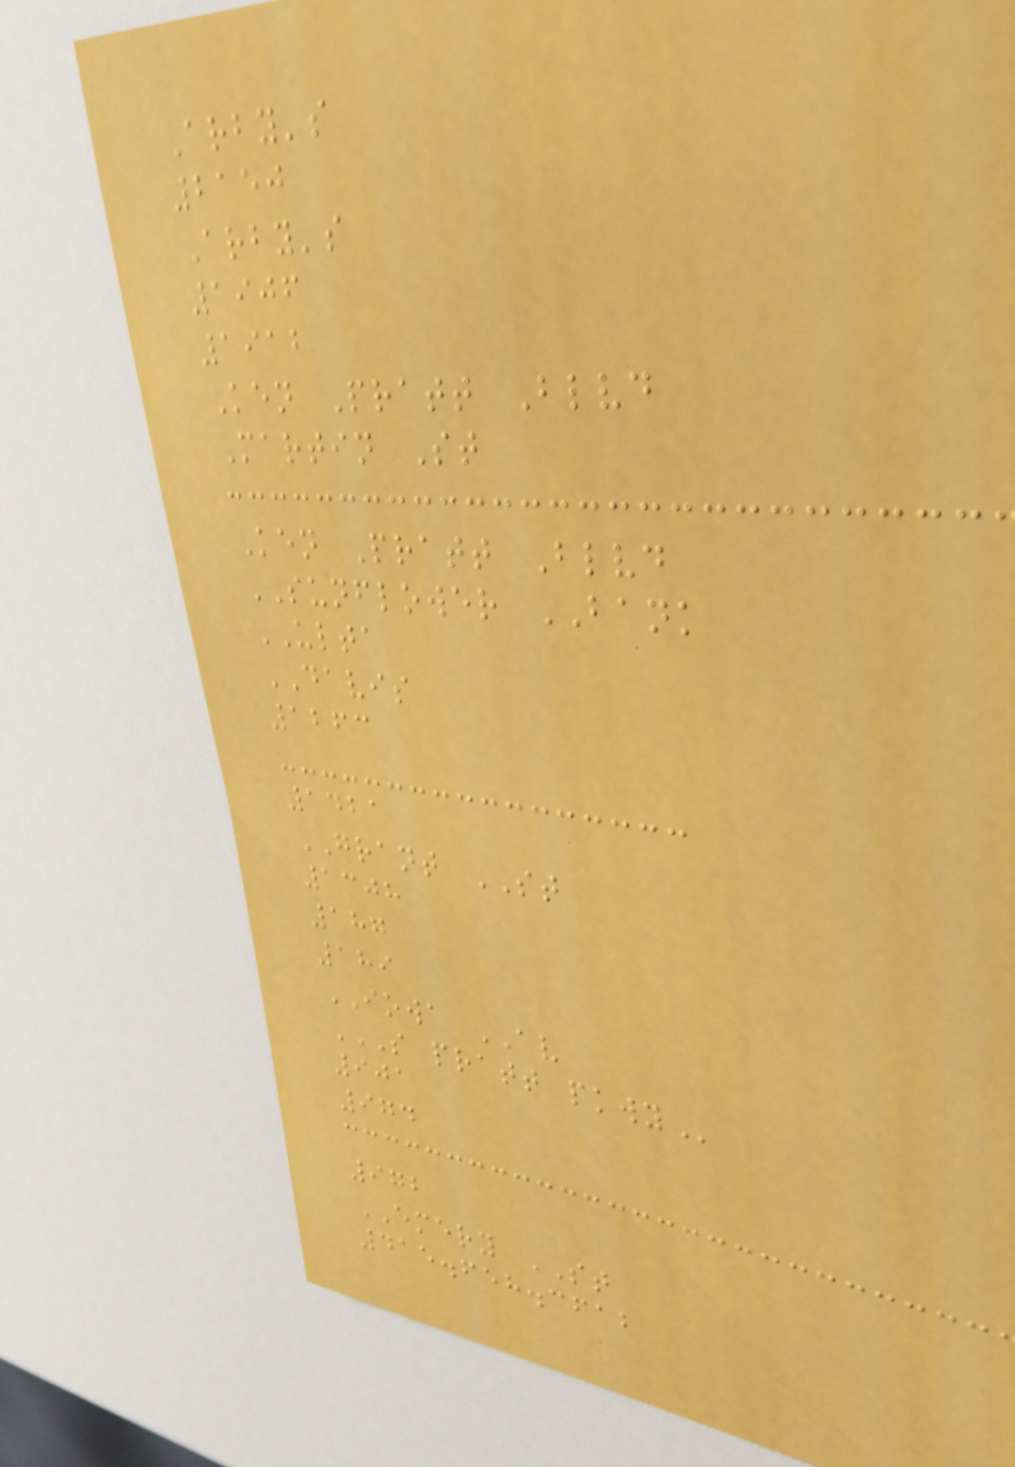Arby's
2150
Arby's
1906
1912
Ken Pratt Blvd
Martin St
Ken Pratt Blvd
SUNFLOWER BANK
ULTA
DAVIS
1263
1421
GRANT ST
1308
187
189
IOWA AV
S PRATT PKWY
901
974
972
EMERY ST
415.658.3612
